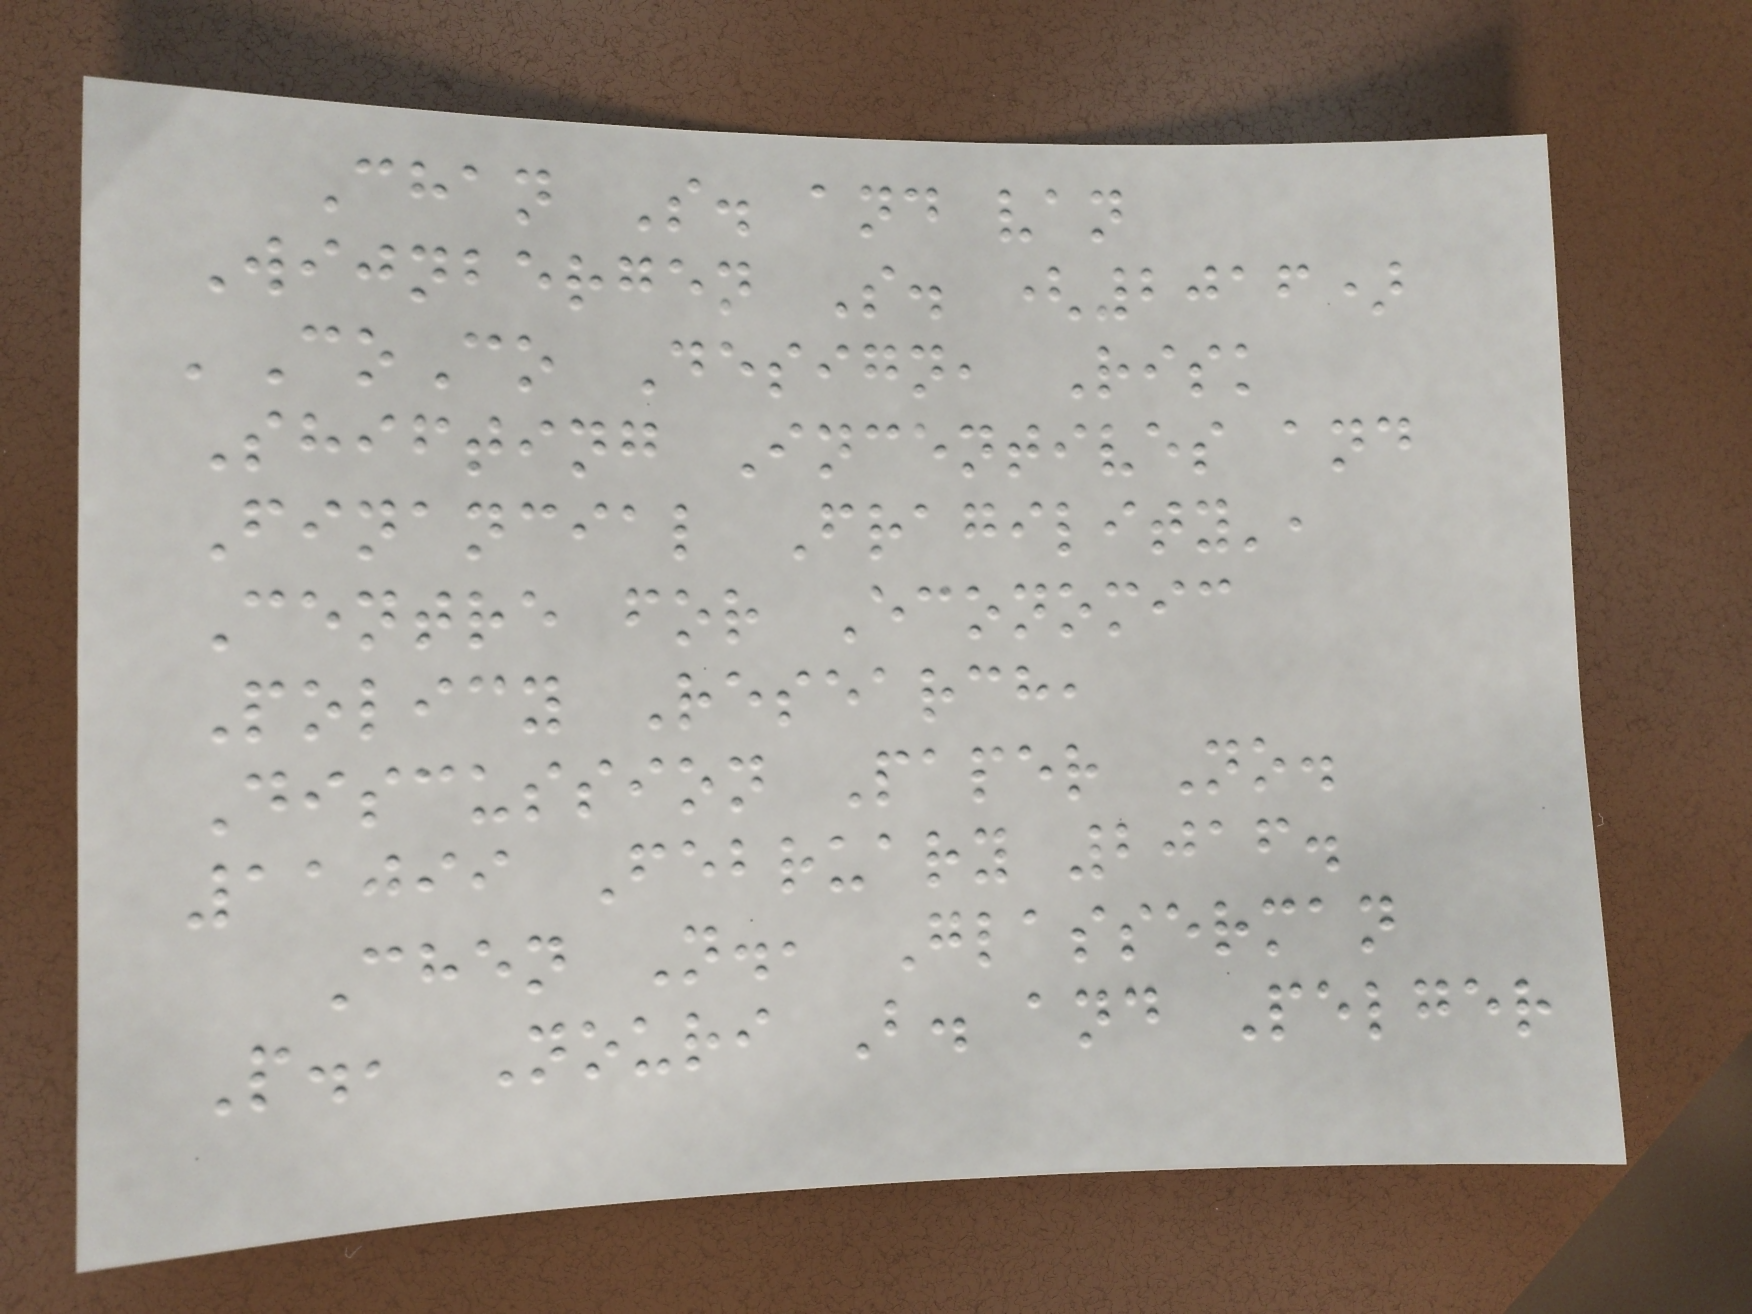Chan S. and van
Wijnbergen S. (2016)
'CoCo Design, Risk
Shifting Incentives and
Financial Fragility',
Centre for Economic
Policy Research,
Discussion Paper No.
11099 February 2016.
Chen N., Glasserman
P., Nouri B. and Pelger
